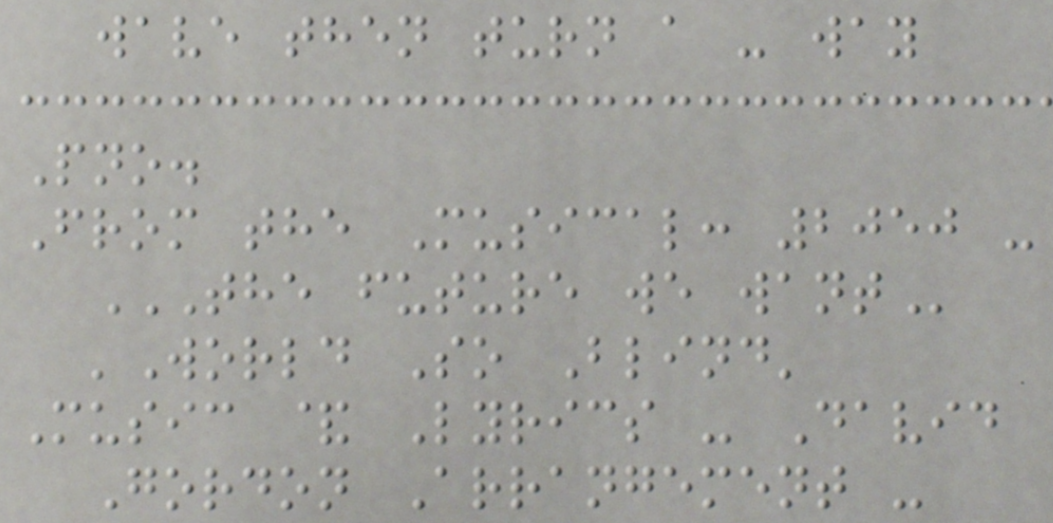wave then turn a - way
Pno.
From the Musical: 2050 -
THE FUTURE WE WANT
'World So Blind'
Music & Lyrics - David
Gordon Arrangement -
